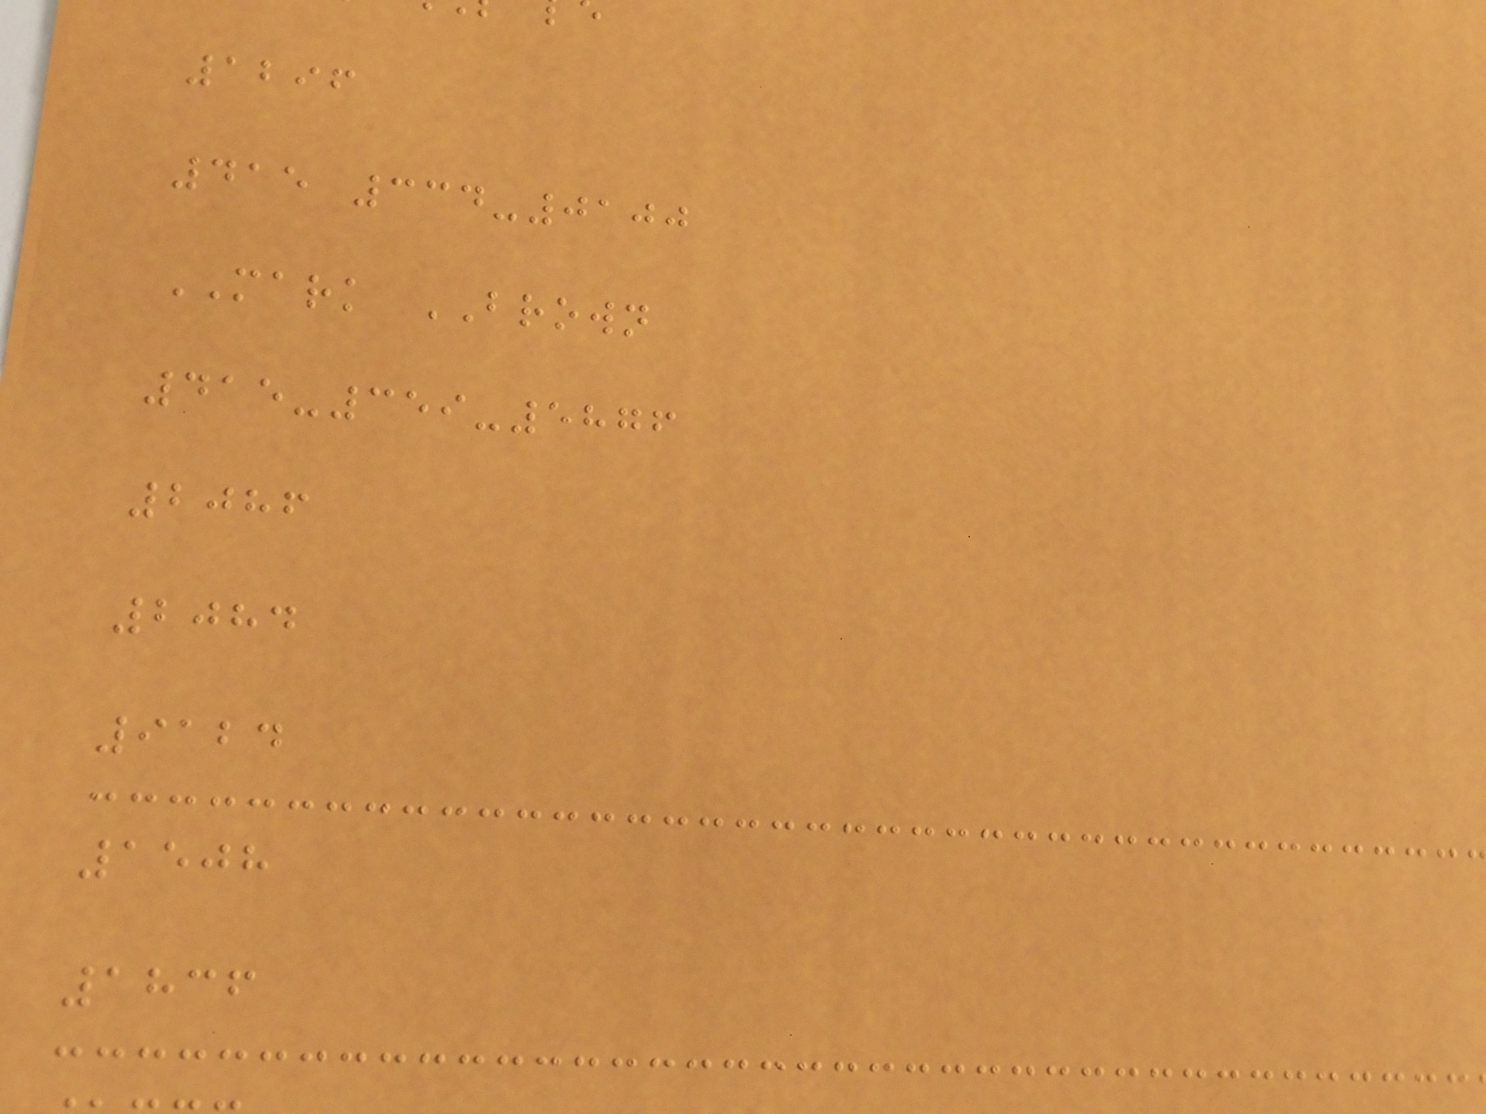1296
415 334-0100
MARK BROWN
415-359-5876
2086
2084
9124
1508
1836
